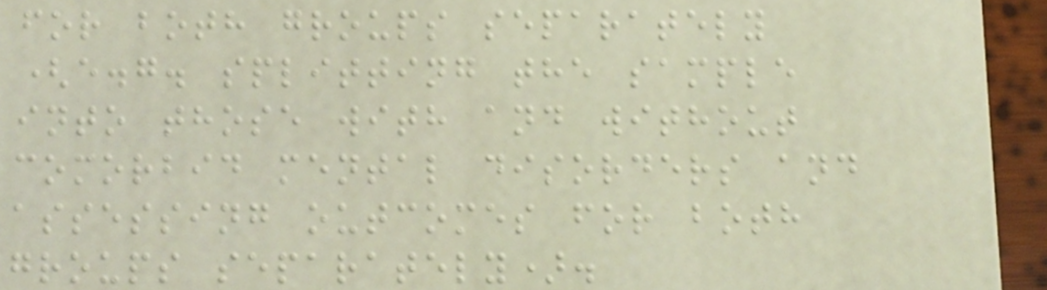for both groups separately
(e.g. splitting the sample
into those with and without
comorbid mental disorders and
assessing outcomes for both
groups separately).
